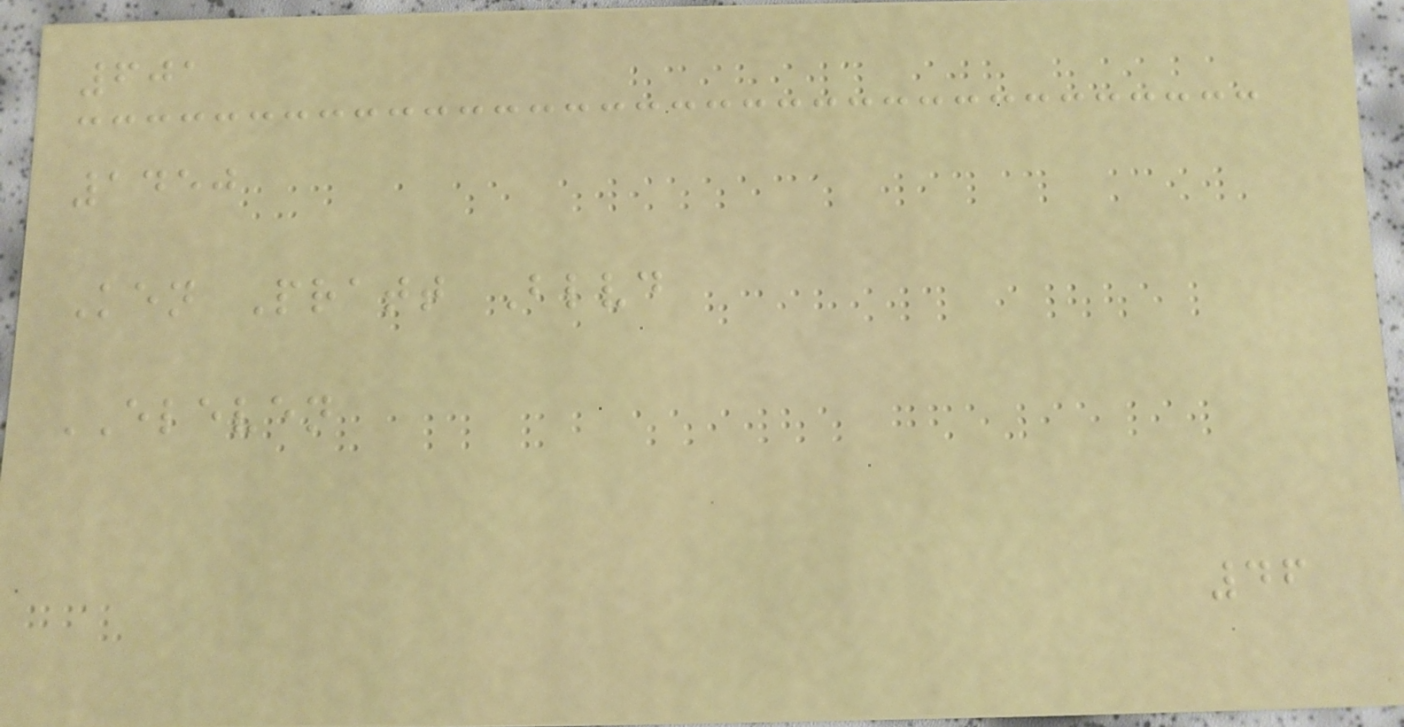601
1450
Ken Pratt Blvd
ELEVEN
46
